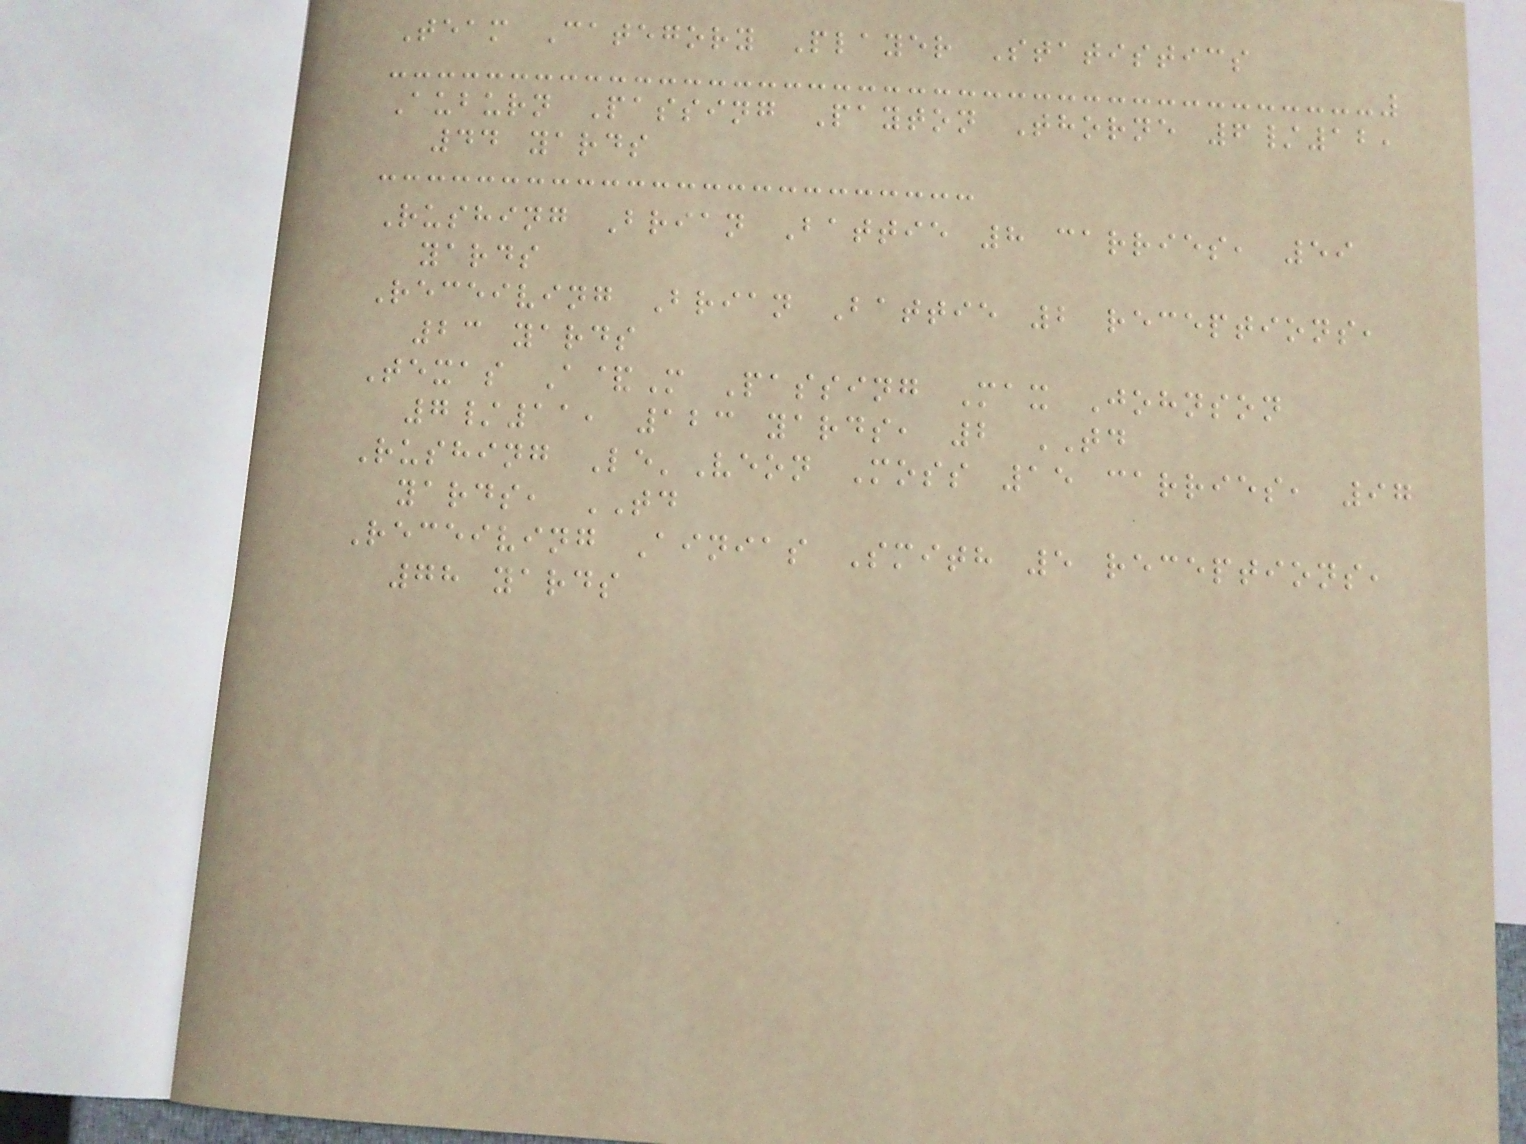Team Category Player Statistics
Auburn Passing Payton Thorne 6/12,
44 yards
Rushing Brian Battie 8 carries, 59
yards
Receiving Brian Battie 2 receptions,
23 yards
Texas A&M Passing Max Johnson
7/11, 123 yards, 2 TD
Rushing Le'Veon Moss 15 carries, 97
yards, TD
Receiving Ainias Smith 5 receptions,
78 yards
